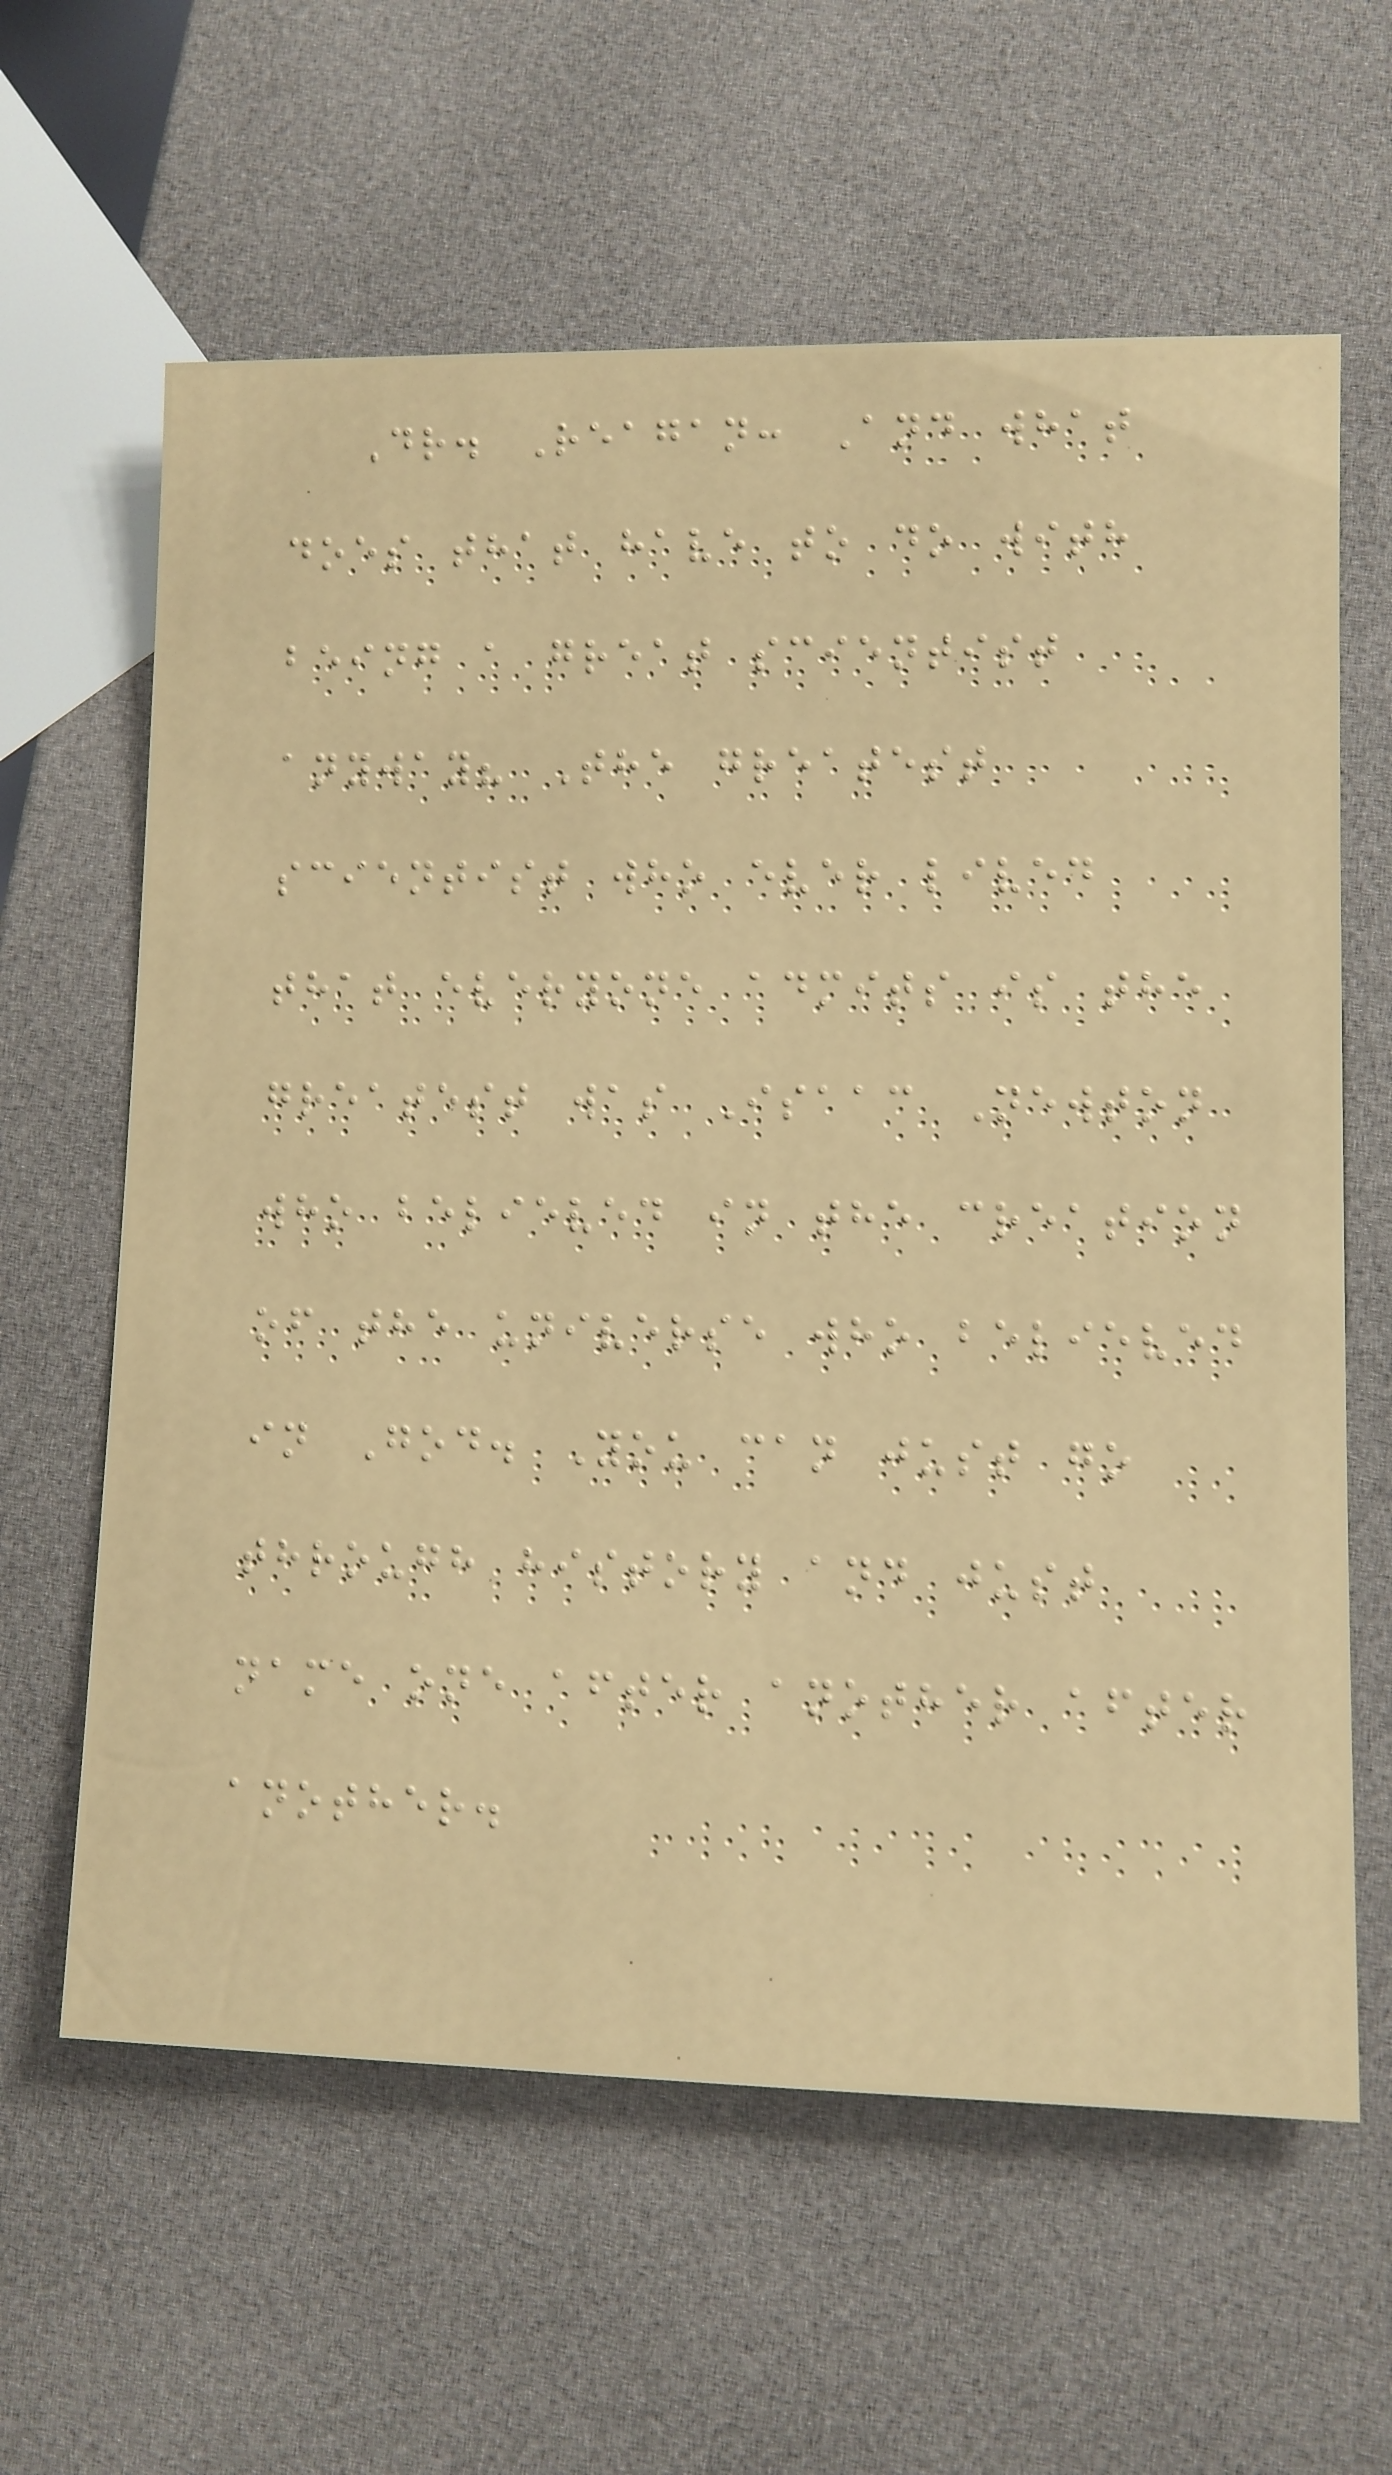Dr. Reagan: And what
does that have to do with
being a great scientist
anyway? The greatest
scientist who ever lived
that everyone admits is the
greatest was Isaac Newton
who believed in the creation
of the universe who believed
in God. You can just go
through history and just
name one after another after
another.
